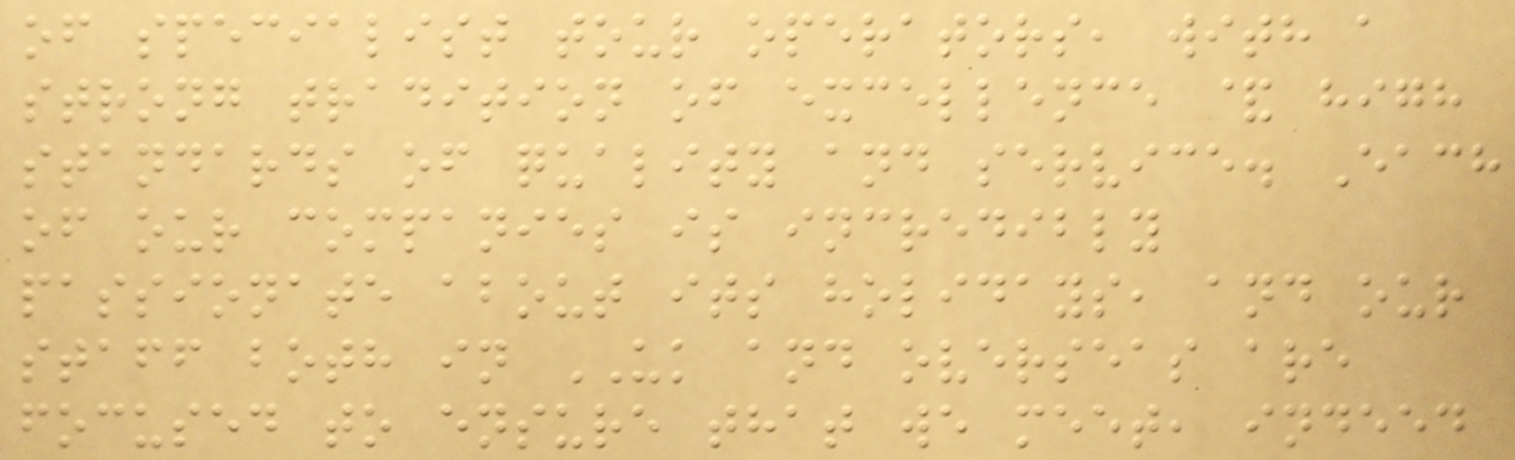of specialist tour operators, with a
strong tradition of excellence & high
standards of quality and service. Each
of our companies is incredibly
passionate about its holidays, and our
staff both in UK and overseas are
focused to ensure that we meet, indeed
